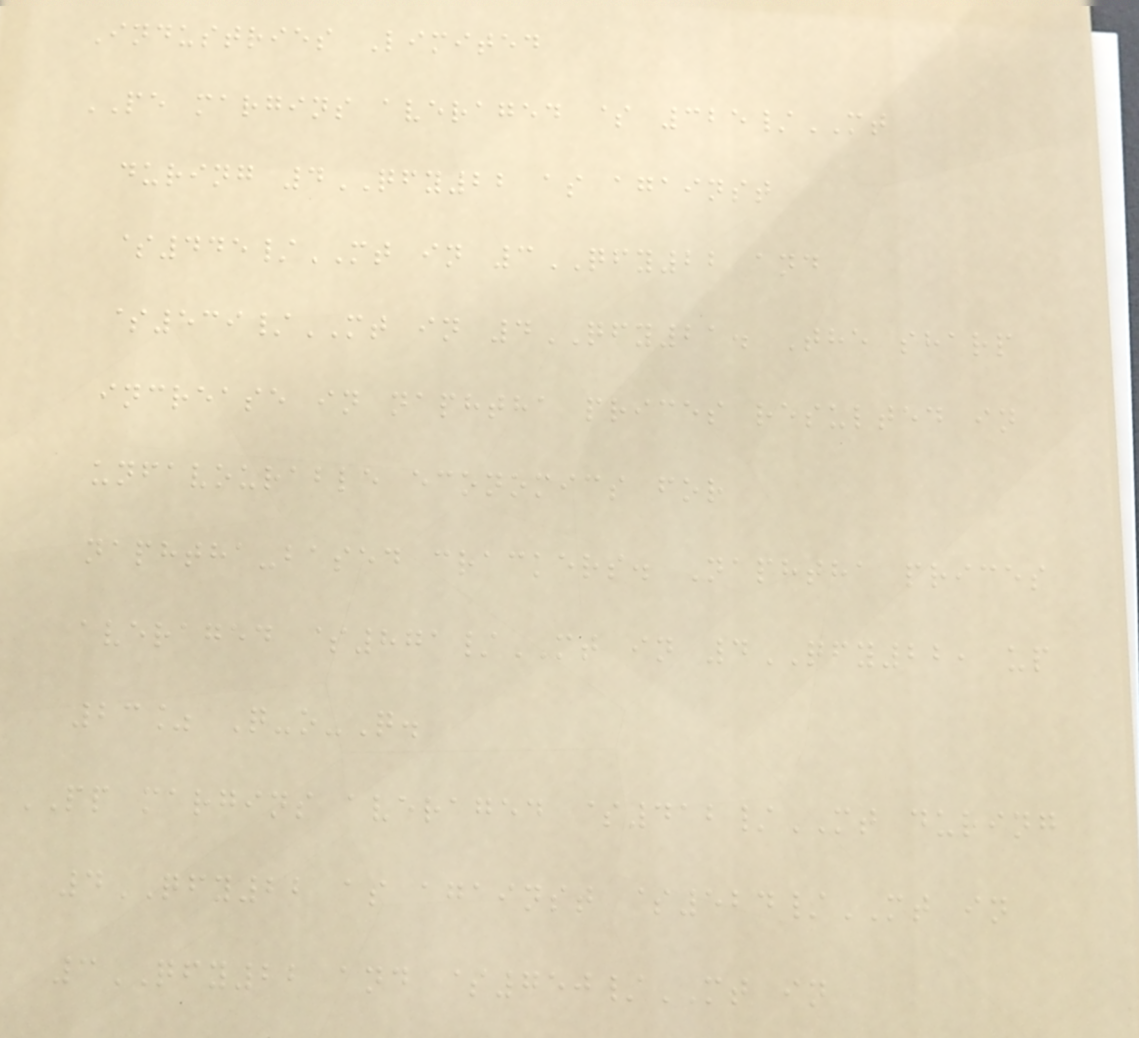Industries Limited
PE margins averaged $ 325/MT
during 4QFY22 as against
$445/MT in 3QFY22 and
$539/MT in 4QFY21. The sharp
increase in naphtha prices resulted in
unfavourable economics for
naphtha-based crackers. Naphtha prices
averaged $871/MT in 4QFY22, up
23% Q-o-Q.
PP margins averaged $412/MT during
4QFY22 as against $524/MT in
3QFY22 and $750/MT in
